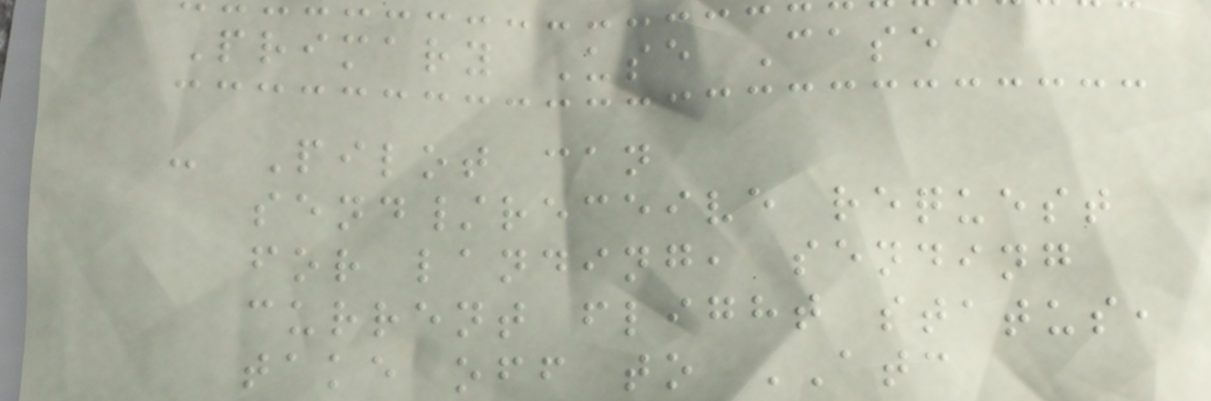Primary Use Case
- Pilot can
send/receive request
for landing, sending
current flight status,
take off to ATC
